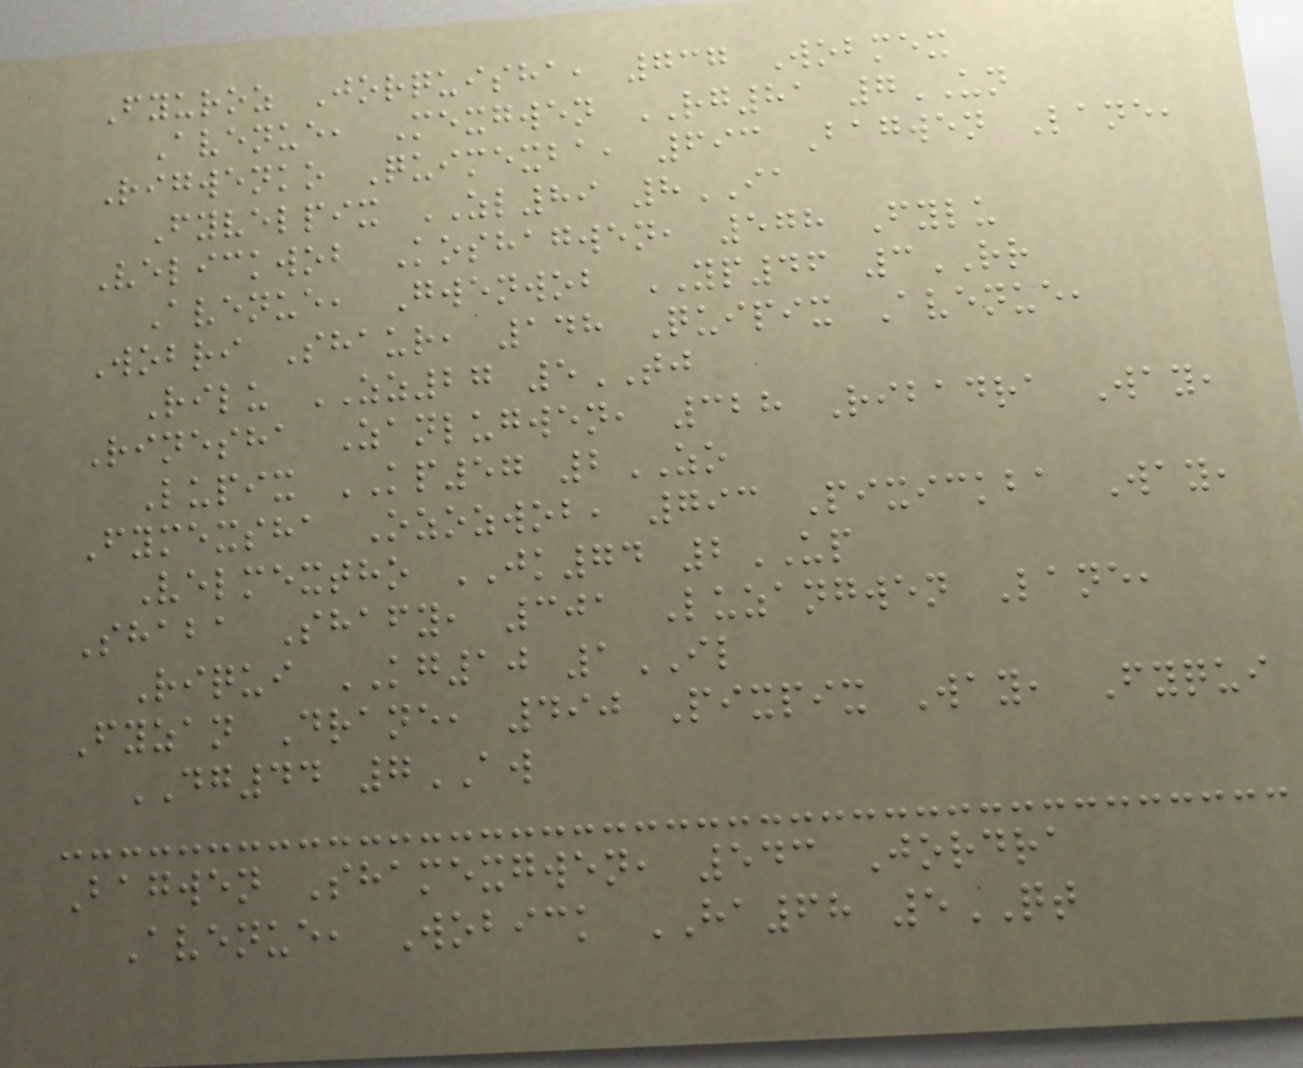Fyuroz Jorquisha, 737 Wobmex
Avenue, Mexgwen RG81 7UN
Rigwenko Quimexba, 693 Bagwen Lane,
Fyvelpix ZL89 8IA
Velickwob Koshagwen, 578 Fylu
Avenue, Gwenwob YP46 3RR
Wobri Shaur, 148 Quipix Avenue,
Rilu ZZ27 5TJ
Rinesha Zanlugwen, 328 Ribadra Way,
Lupix KP57 2ZO
Fymexsha Ozozwob, 793 Pixickba Way,
Velmextho JK74 2UP
Shaba Shafy, 301 Luzangwen Lane,
Riqui KG10 1IL
Fyzan Drane, 490 Pixpix Way, Fyqui
DG44 7AW
Bagwen Shamexgwen, 543 Jordra
Avenue, Wobick HA68 5QT
